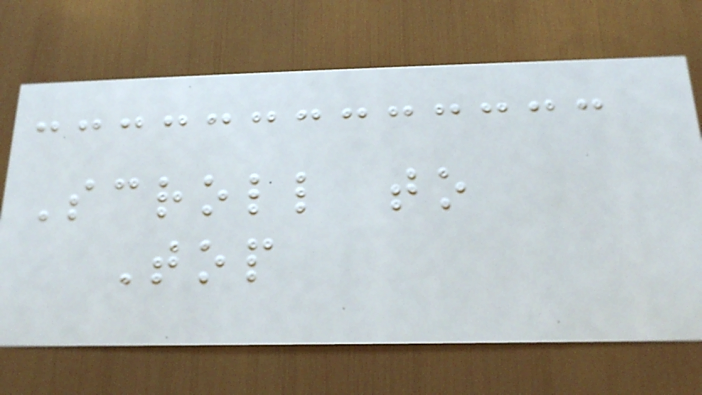Scroll to
Top
